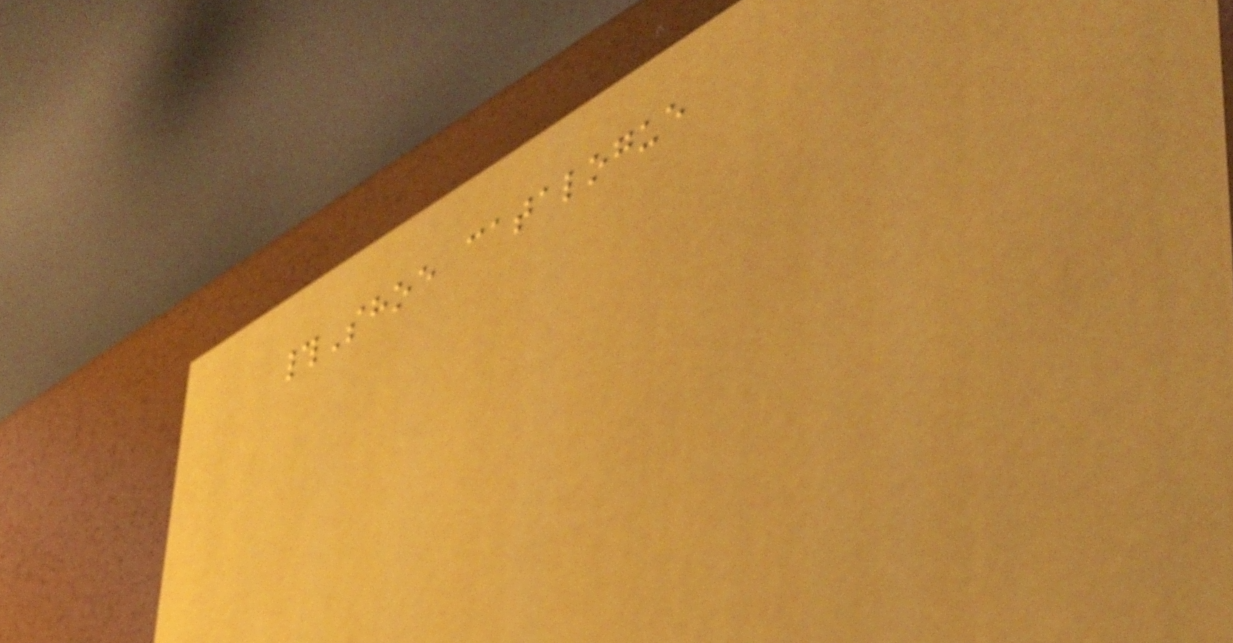#Shoe catalogue
